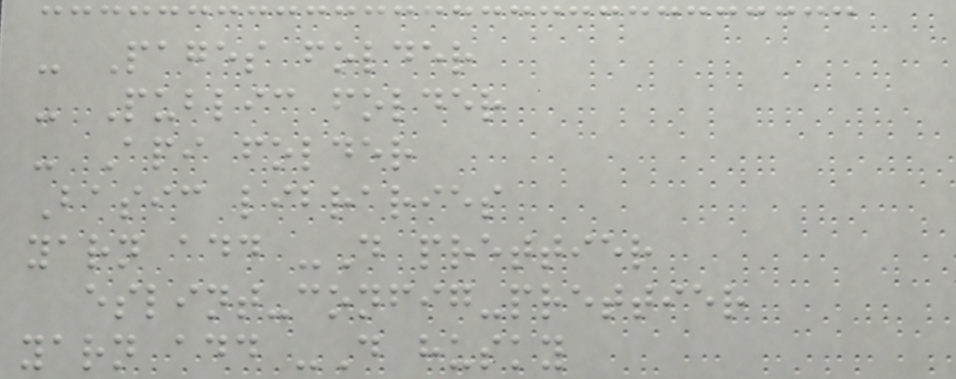- Pages folder
- Public folder
- Api folder
Basic libraries
yarn add -D prettier
eslint-config-prettier
yarn add -D husky
